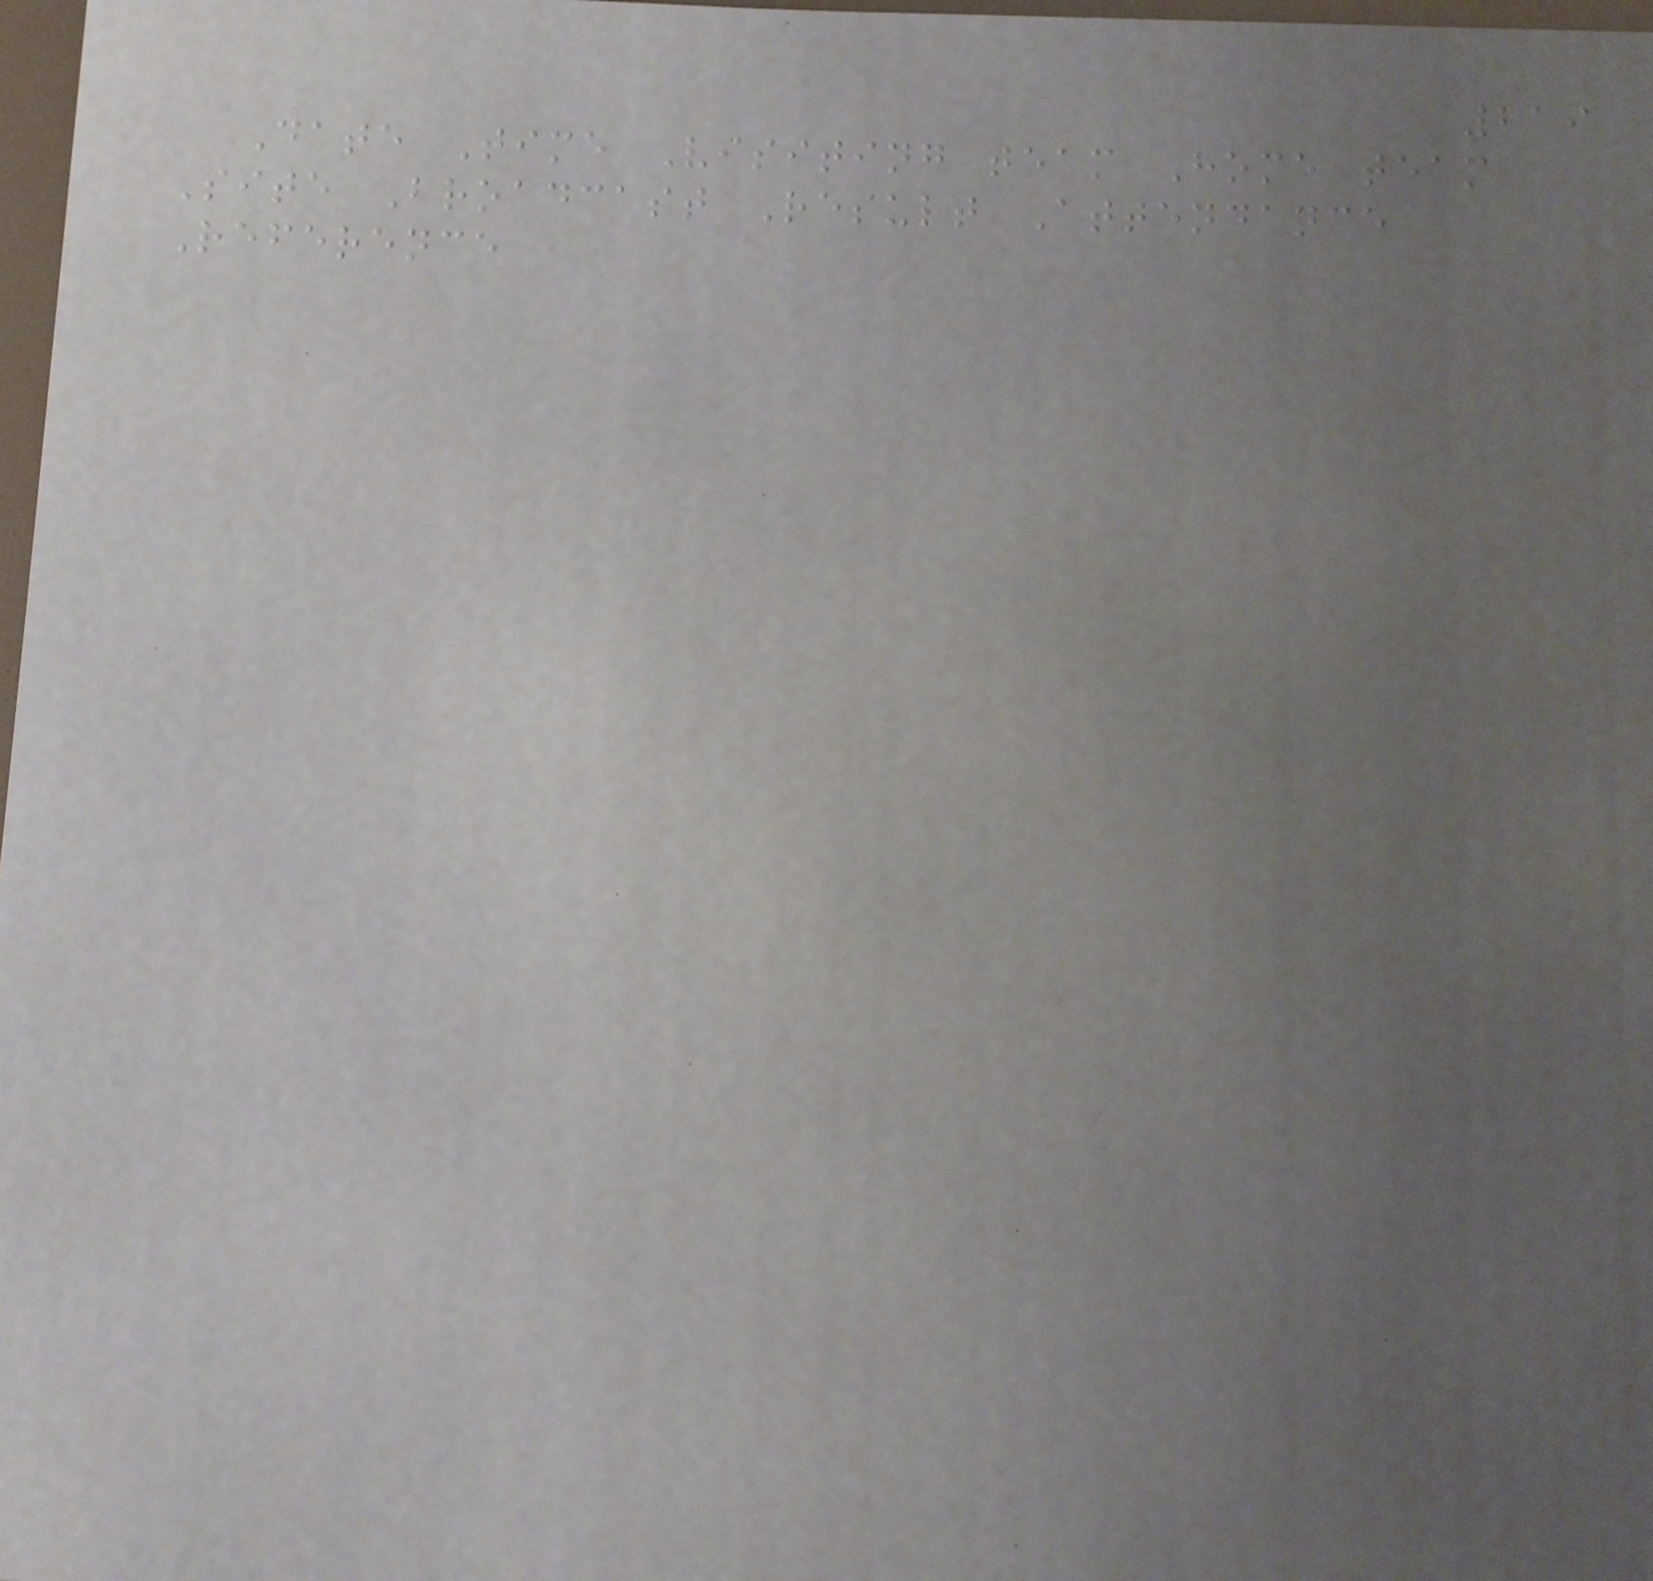219
Date Time Visiting team Home team
Site Broadcast Result Attendance
Reference
